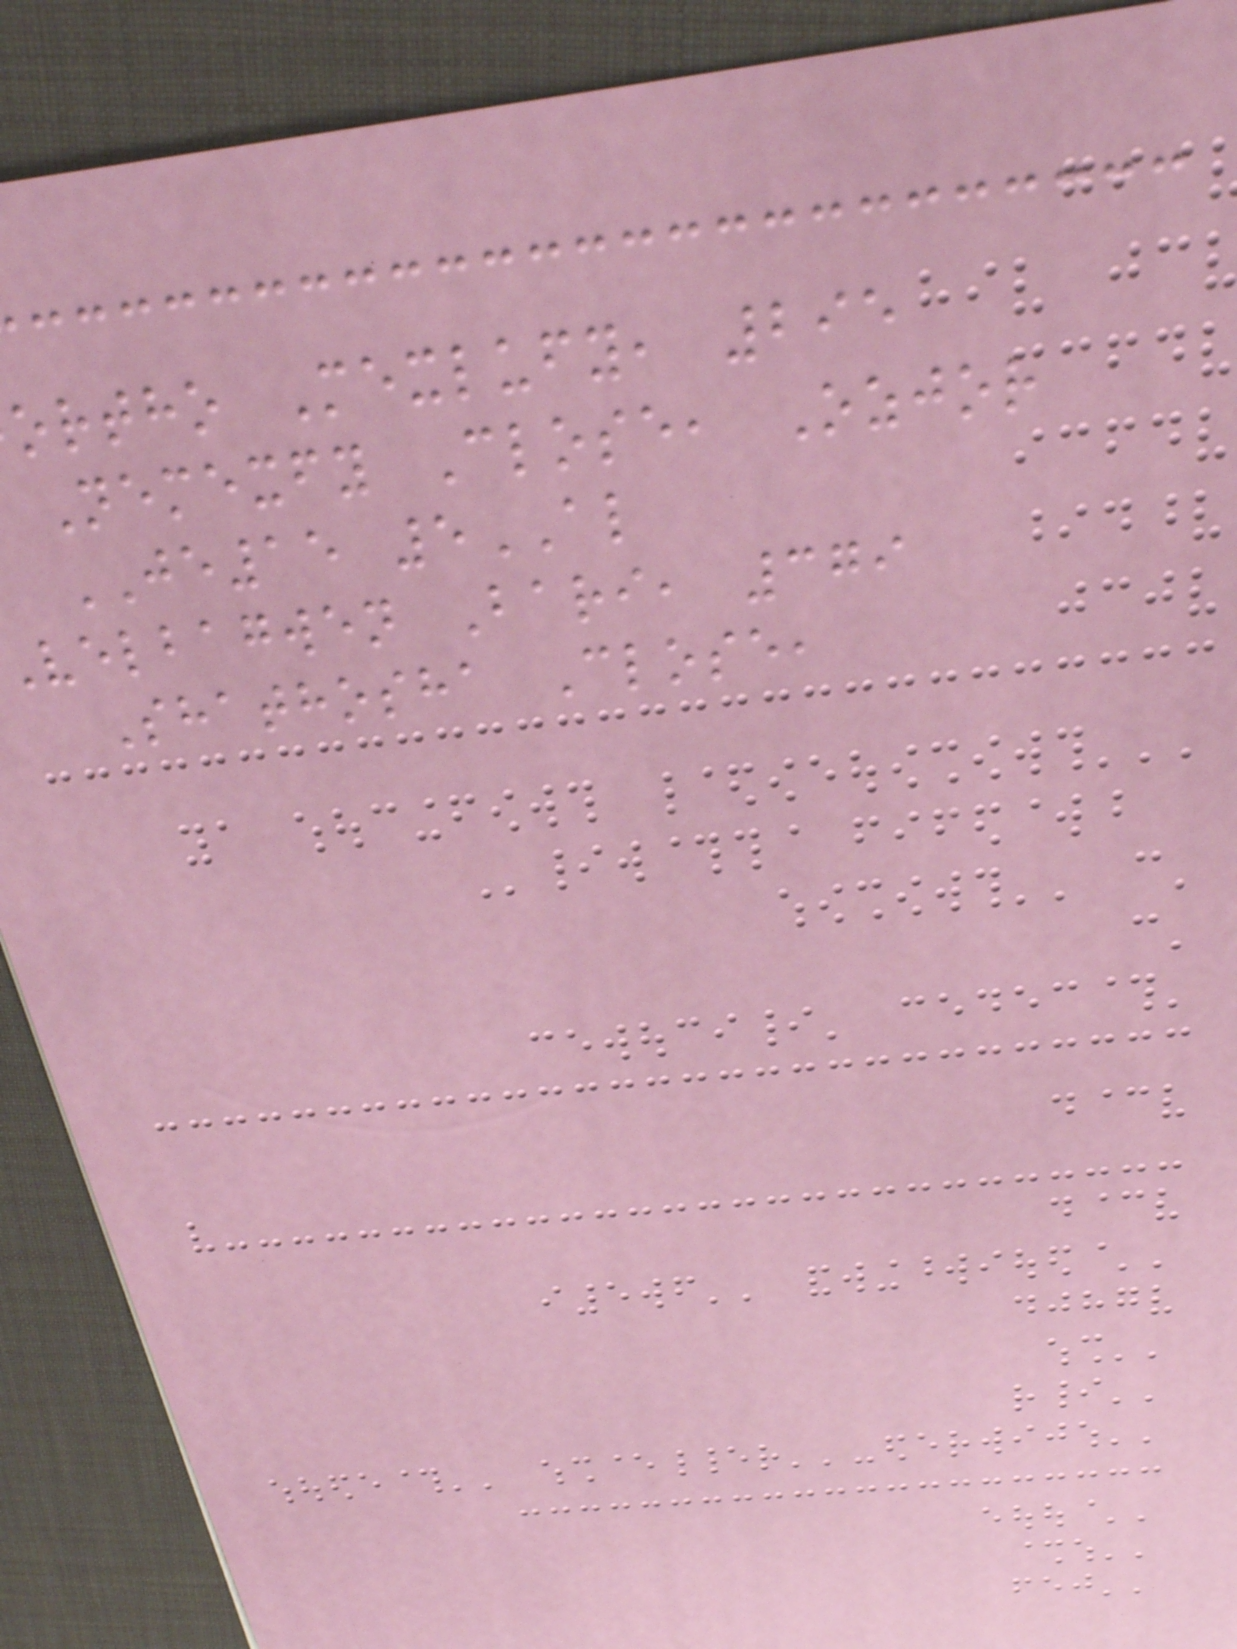ortho Mexlufy, 295
Nemexfy Close, Ozjor
JE15 5AL
velbagwen Bari, 379
Shathosha Close,
